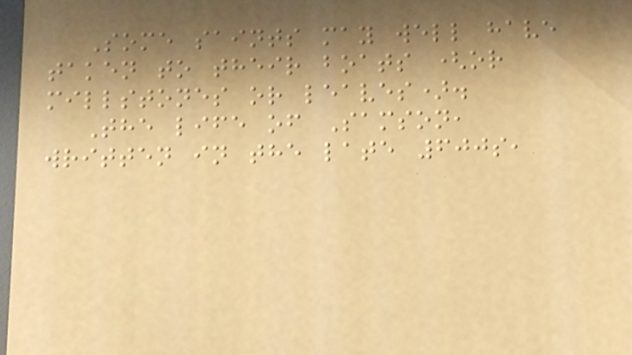Some saints may well have
taken to their boats (or
millstones or leaves).
The life of Samson,
written in the late 600s,
